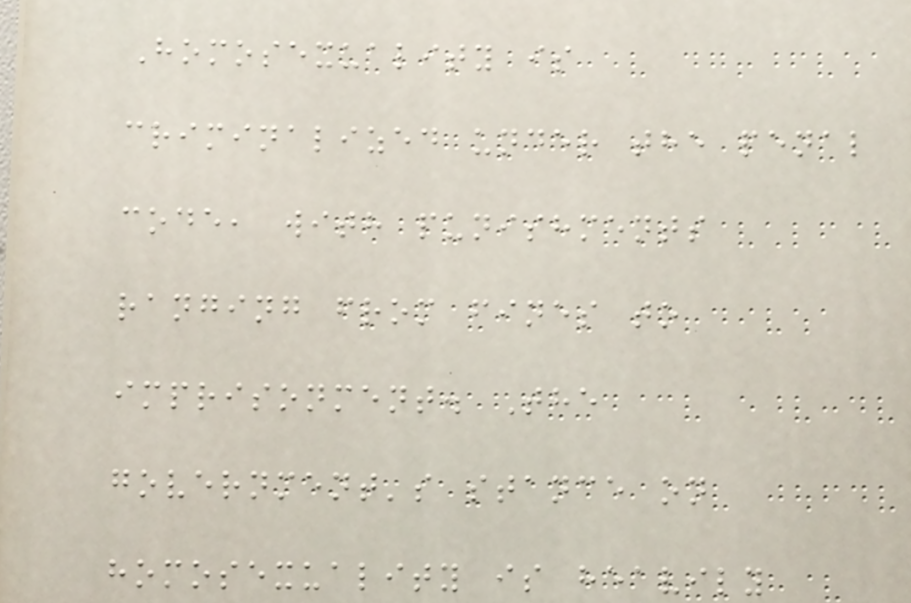Homosexuality is
criminalized under the penal
code, with punishments
ranging from fines to
imprisonment. The
government's stance on
homosexuality is heavily
